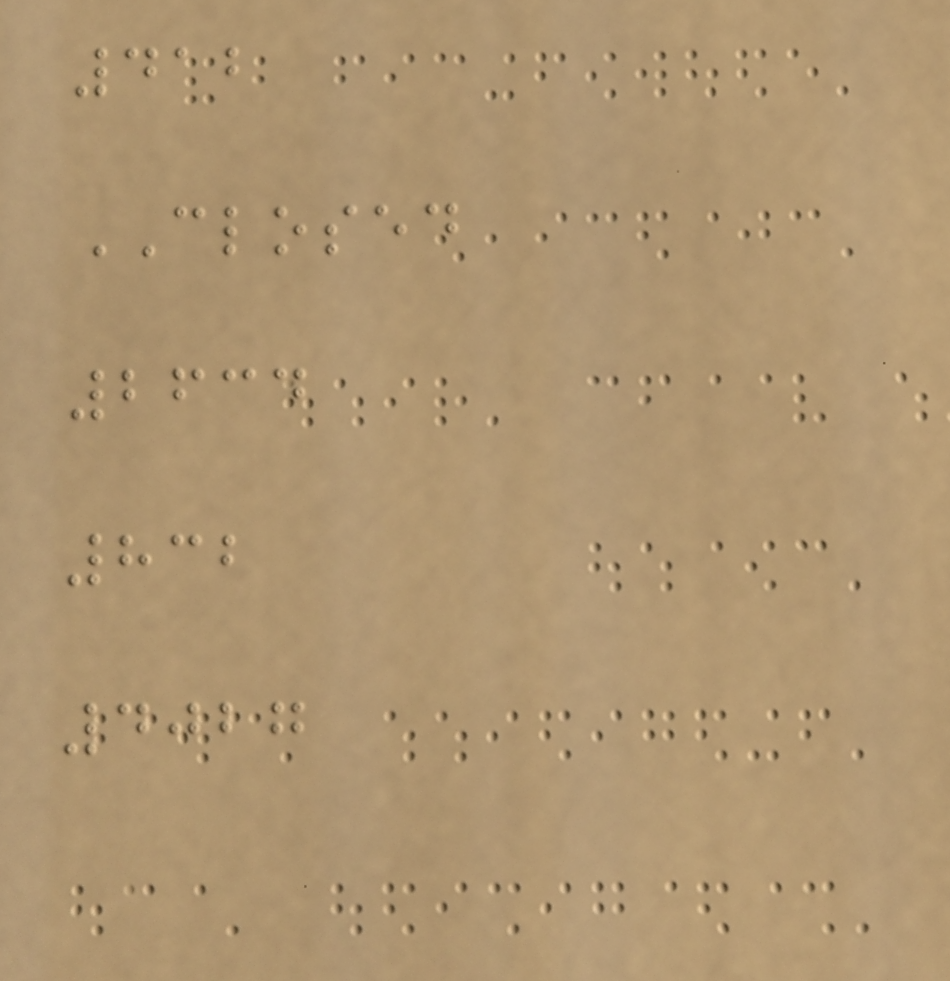412
CLOSED
2634
832
4027
